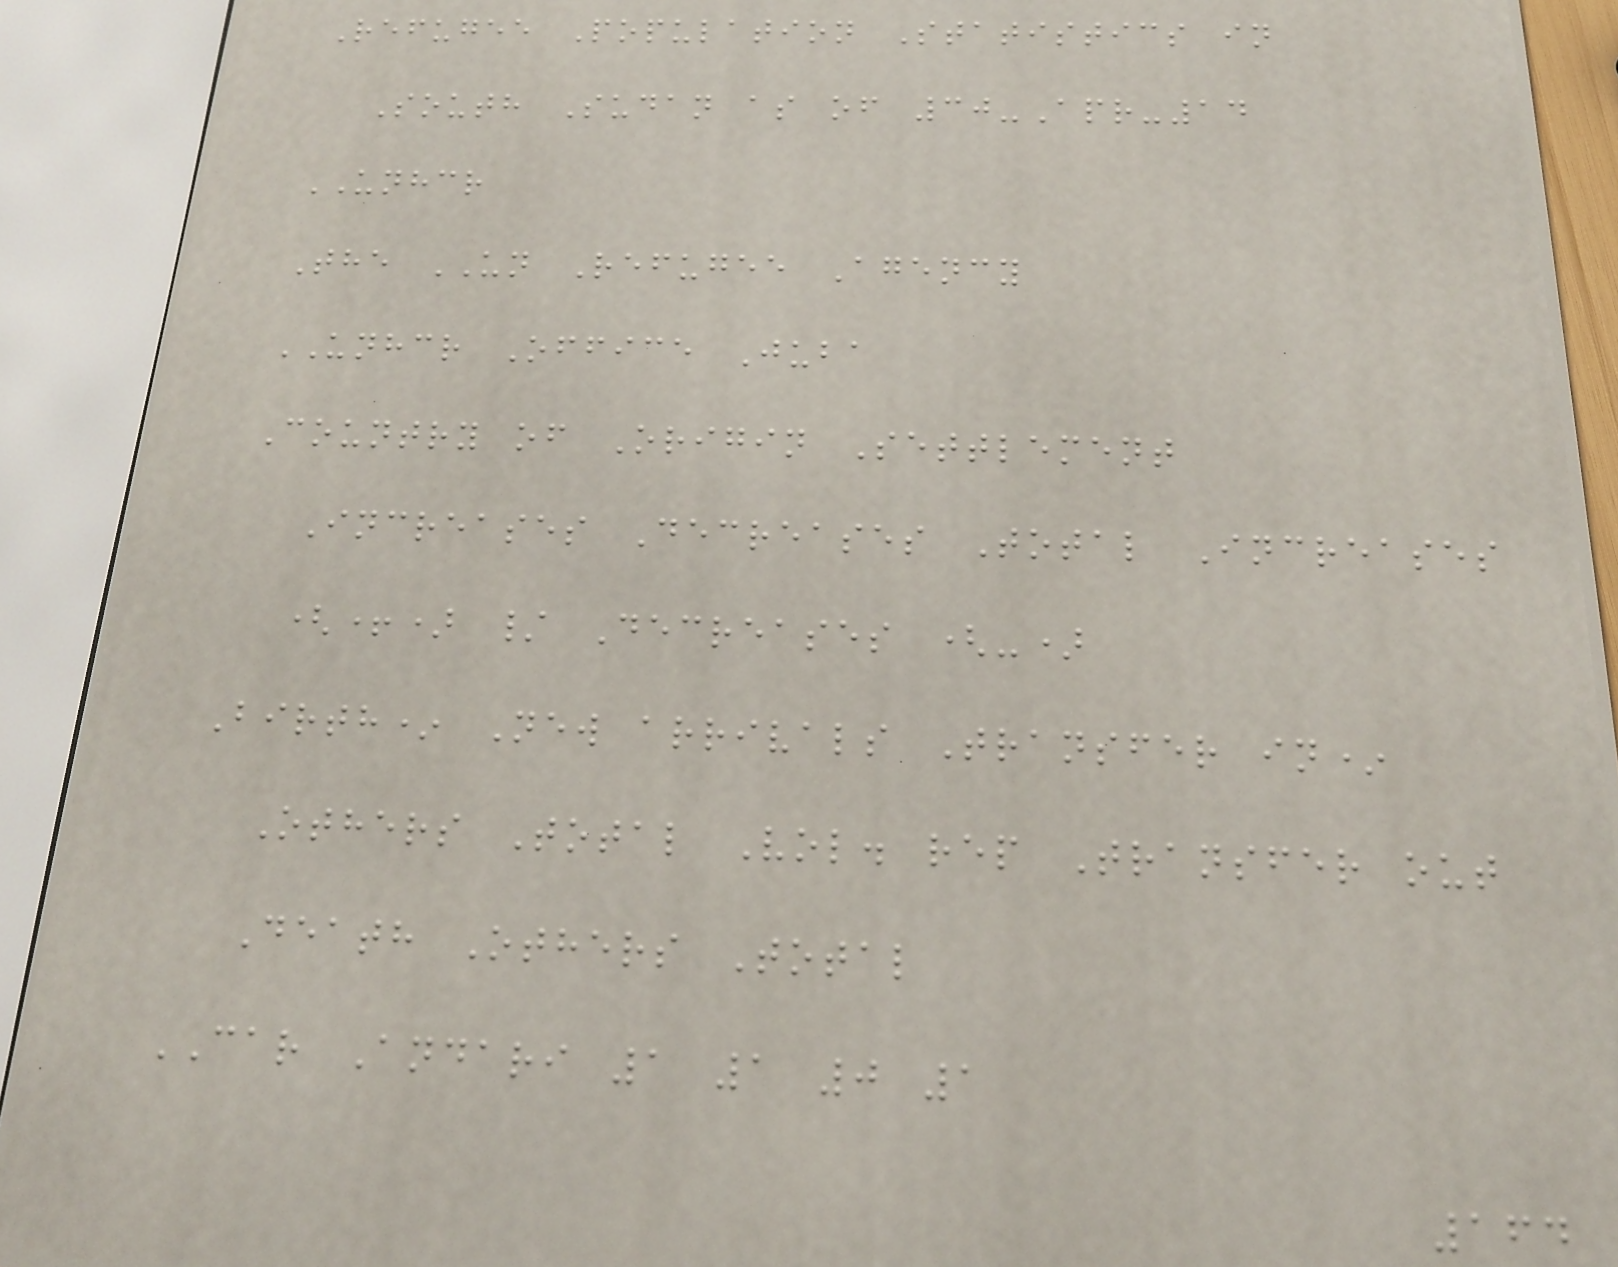Refugee Population Statistics in
South Sudan as of 30-Apr-14
UNHCR
The UN Refugee Agency
UNHCR Office Juba
Country of Origin Settlement
Increases Decreases Total Increases
(+) / Decreases (-)
Birth* New arrivals Transfer in*
Others Total Vol. rep Transfer out
Death Others Total
CAR Andari 1 1 0 1
164
